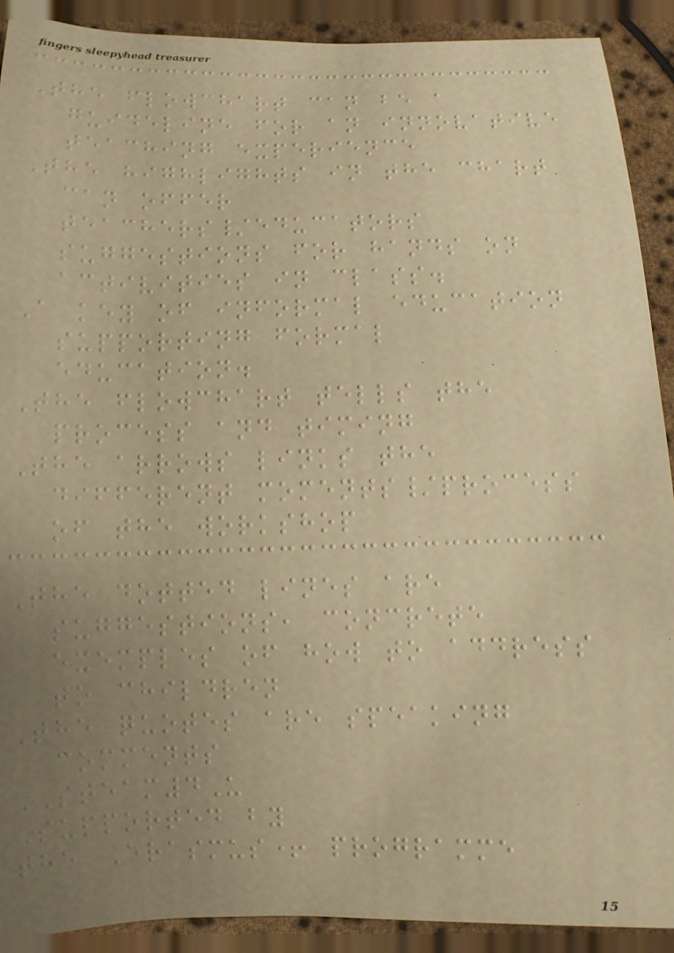The flowchart can be a
guideline for an innovative
teaching experience
The highlights in the chart
can offer
teachers/educators
suggestions for hands on
activities in class.
A key of informal education
supporting formal
education.
The flowchart tells the
process and timing
The arrows links the
different moments/process
of the workshop
The dotted lines are
suggestions, concrete
exemples of how to address
to children
The quotes are speaking
comments
STEAM4U
Supported by
the Erasmus+ programme
